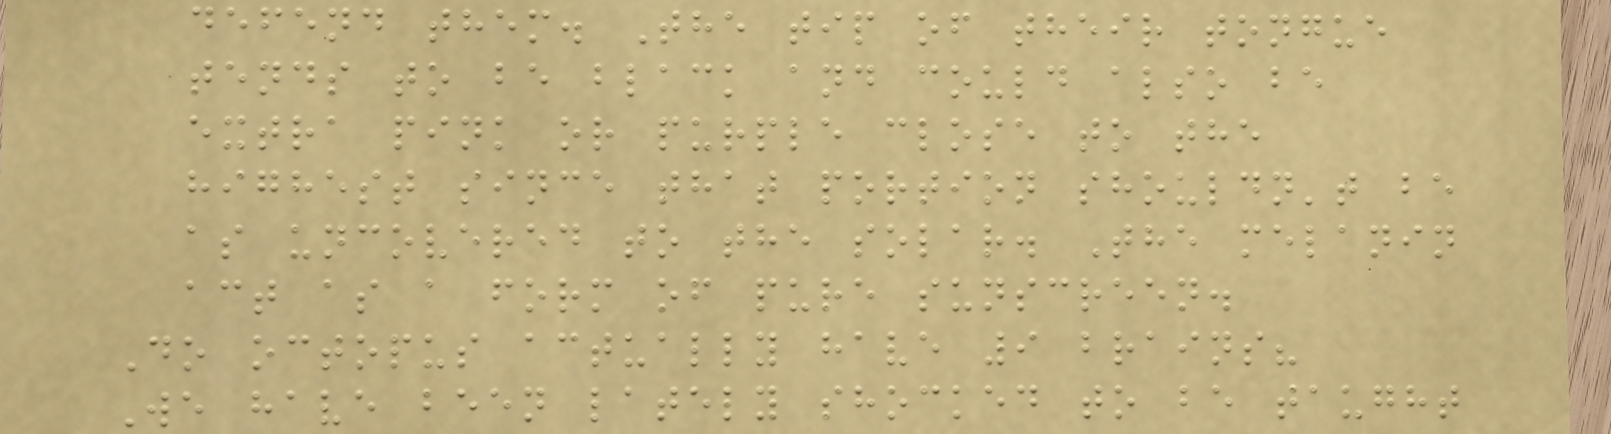defend them. The tip of their tongue
tends to be black and could also be
extra pink or purple close to the
highest since that portion shouldn't be
as uncovered to the solar. The melanin
act as a form of pure sunscreen.
Do octopus actually have 9 brains?
We have been lately shocked to be taught
